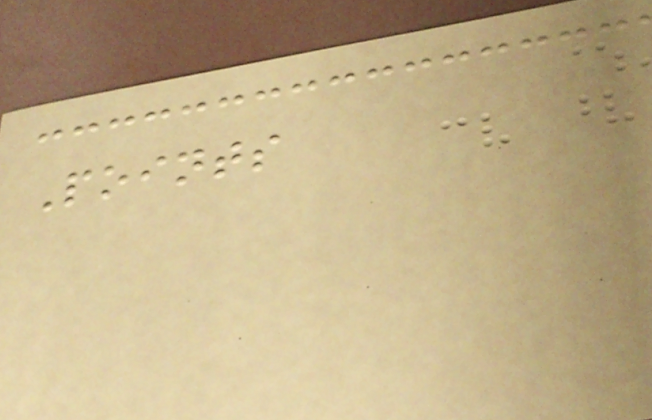Points
